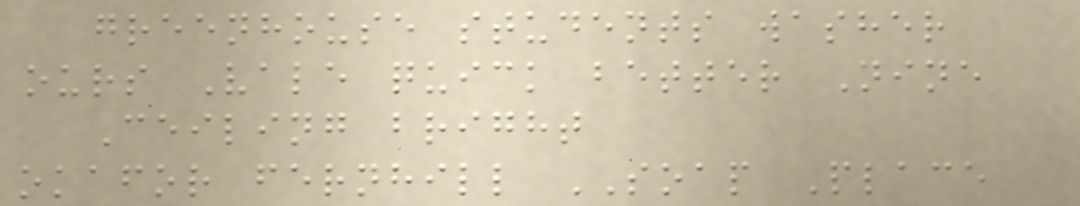greenhouse students washer
ours Vale quick better Nine
Ceiling bright
okafor fernhill SOAP Place
